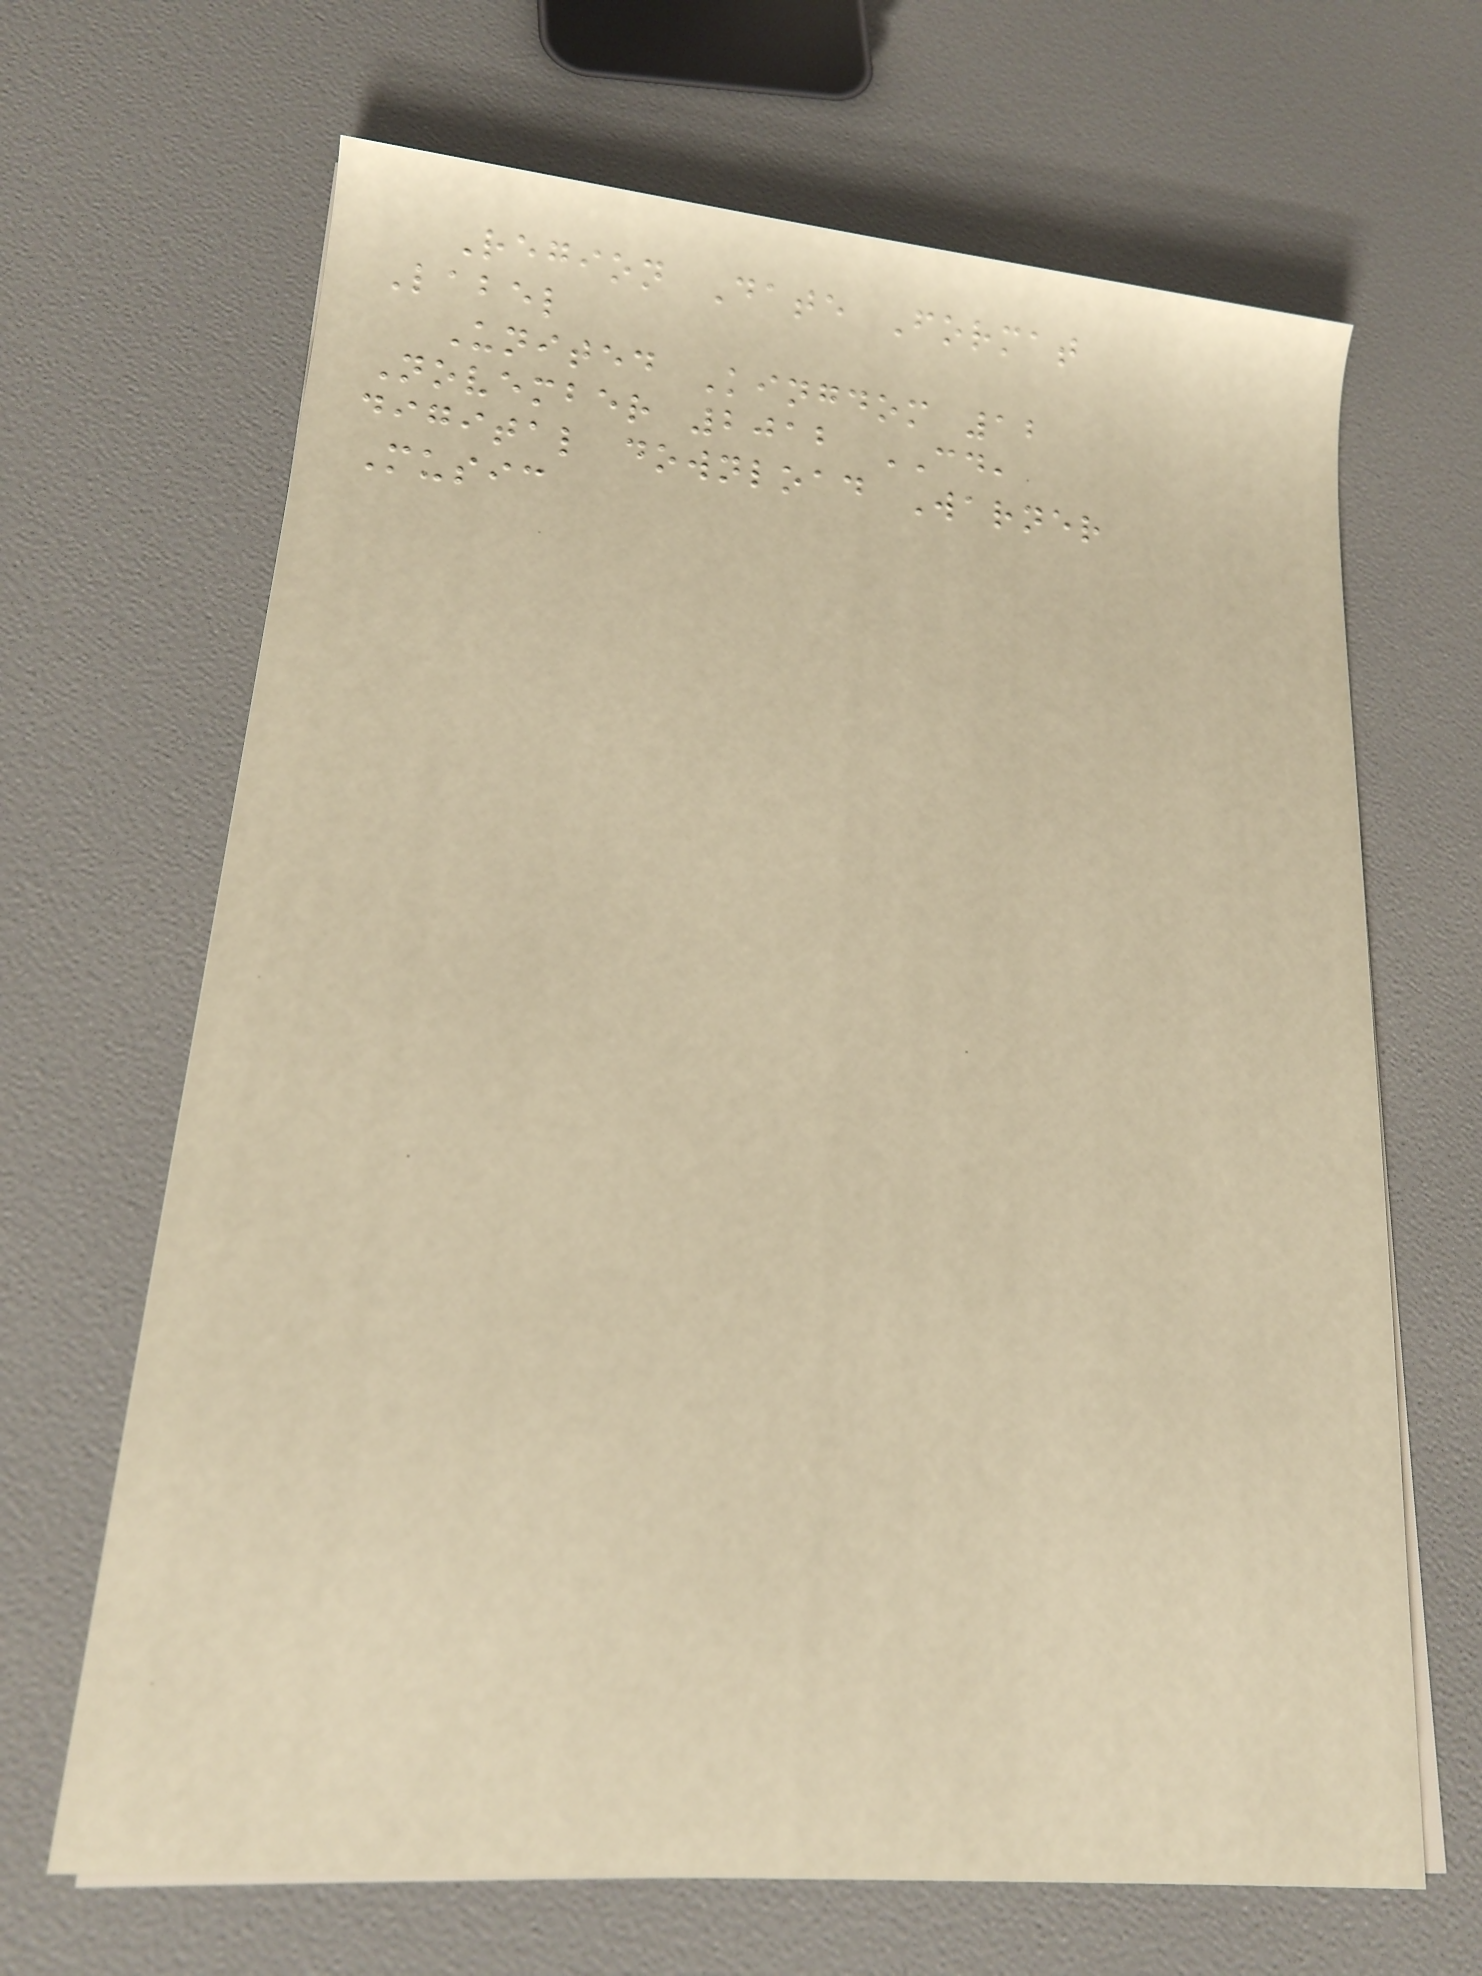Region Date Format
Label
United Kingdom 12
November 2012 CD,
digital download Warner
Music
